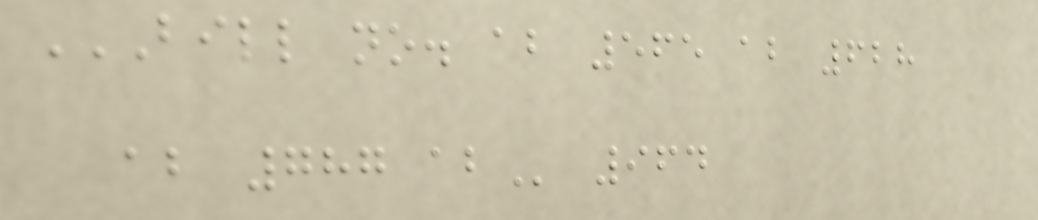BILL NO. AB 565 AB 628
AB 787 AB 964
